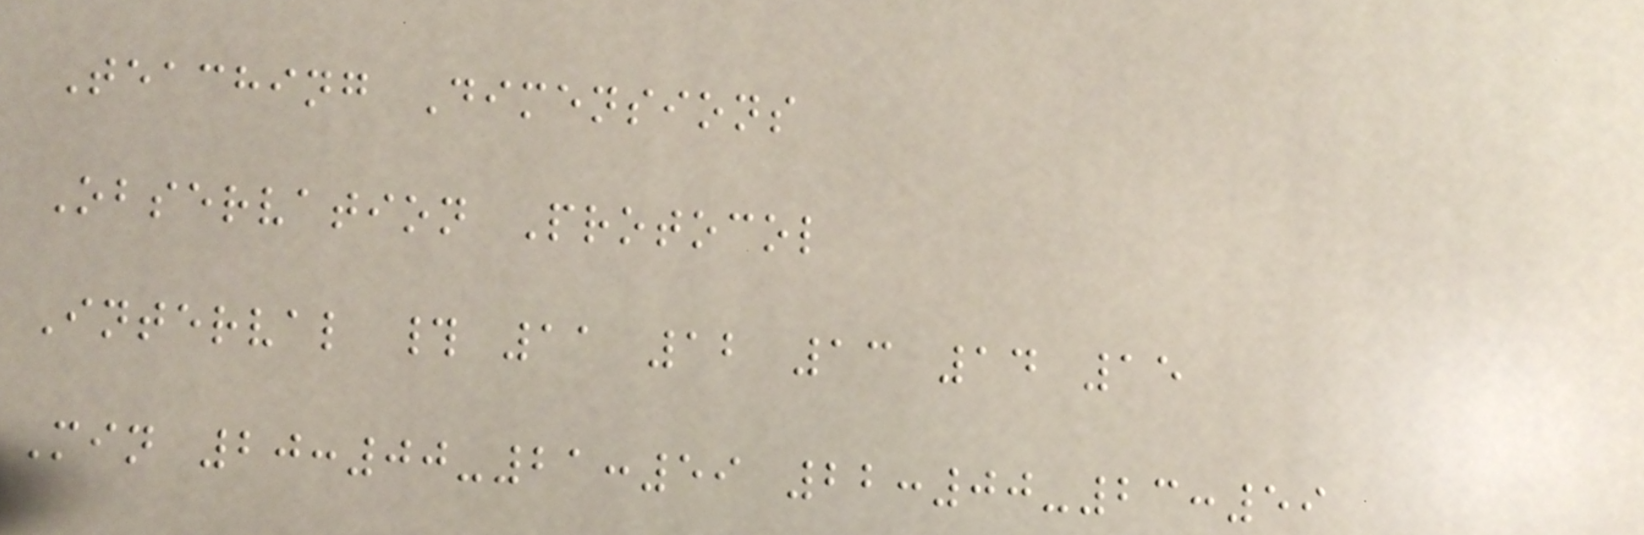Teaching Dimensions
Observation Protocol
Interval # 11 12 13 14 15
Min 20:00-21:59 22:00-23:59
